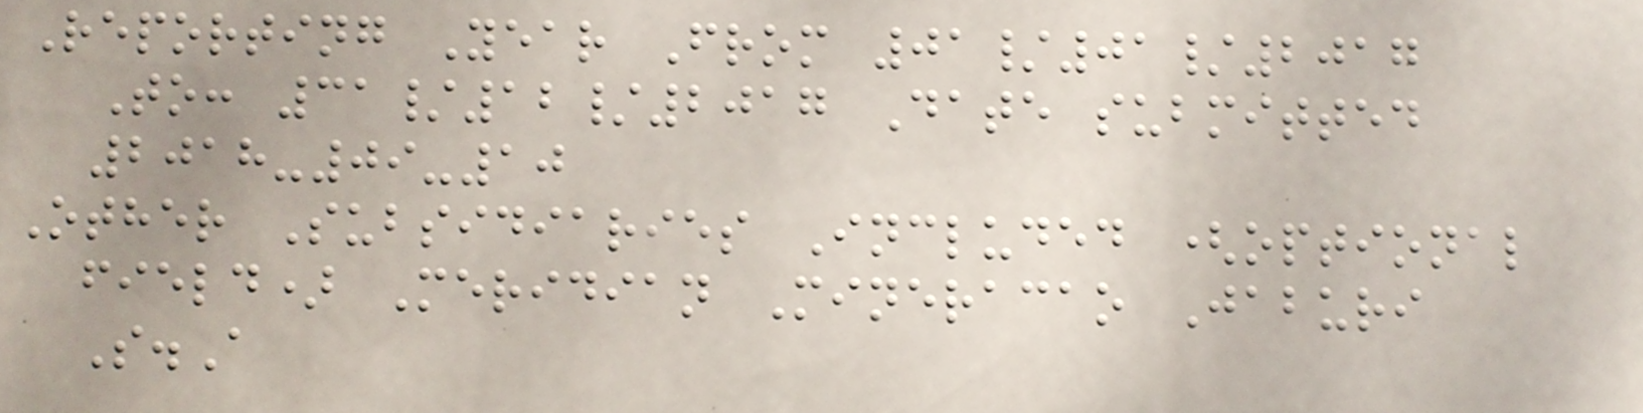Reporting Year From 01/01/2017
To: 31/12/2017 Date submitted
2018-09-10
Other Subsidiaries Included (optional
field) Meridian Mineracao Jaburi
S.A
